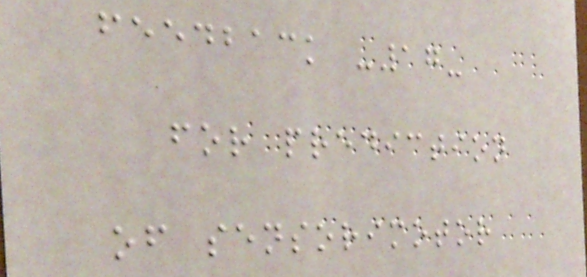feedback -17-
for prediction
of sensorimotor
